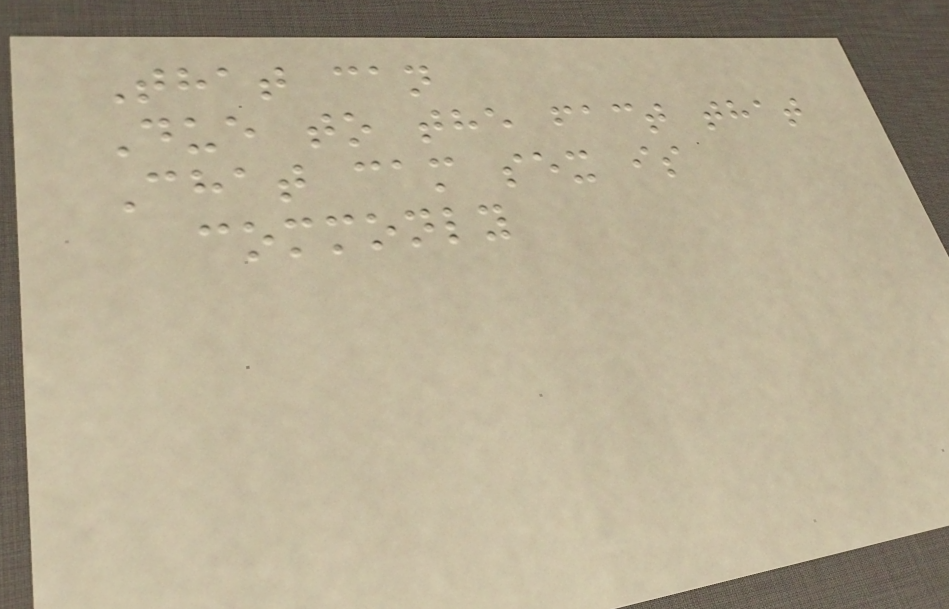That can
Due to the fact that
Chat cam sex is
commonly
